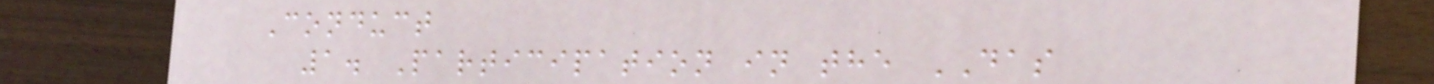Conduct
1. Participation in the DAS
